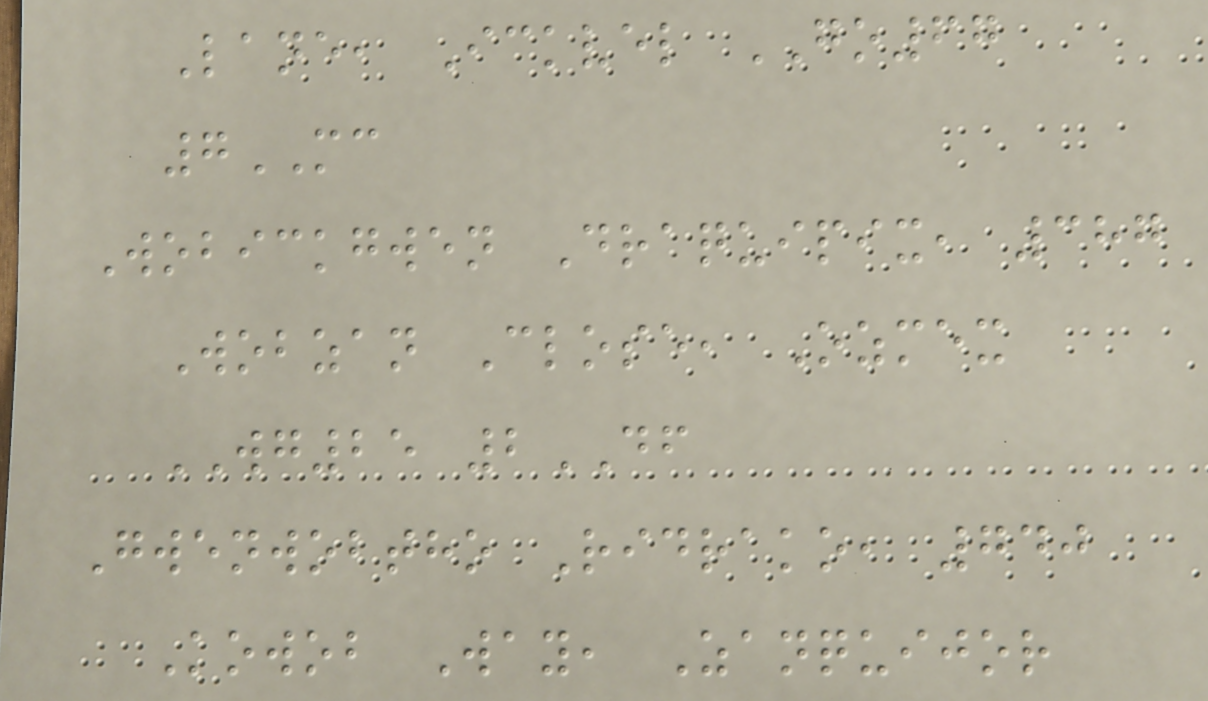Lane, Ickvel GO67
7MC
Wobickgwen Draquipix, 387
Wobzan Close, Ozmex
WG25 2DF
Gwenwobtho Ridrako, 740
Kowob Way, Zanquijor
